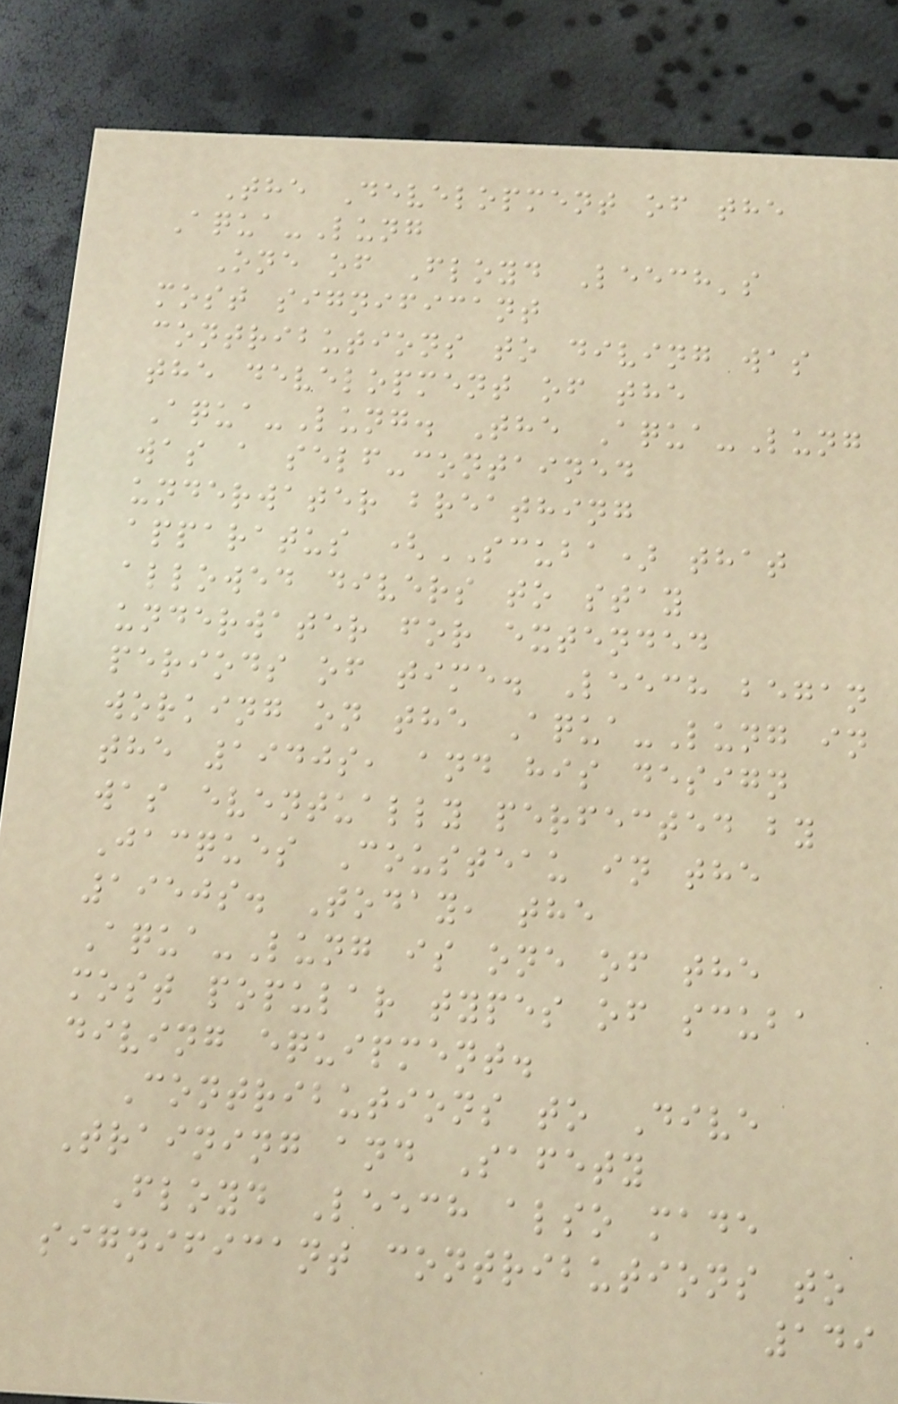The Development of the
Aqua-Lung
One of Floyd Leech's
most significant
contributions to diving was
the development of the
Aqua-Lung. The Aqua-Lung
was a self-contained
underwater breathing
apparatus (SCUBA) that
allowed divers to stay
underwater for extended
periods of time. Leech began
working on the Aqua-Lung in
the 1940s, and his design
was eventually perfected by
Jacques Cousteau in the
1950s. Today, the
Aqua-Lung is one of the
most popular types of scuba
diving equipment.
Contributions to Dive
Training and Safety
Floyd Leech also made
significant contributions to
149
